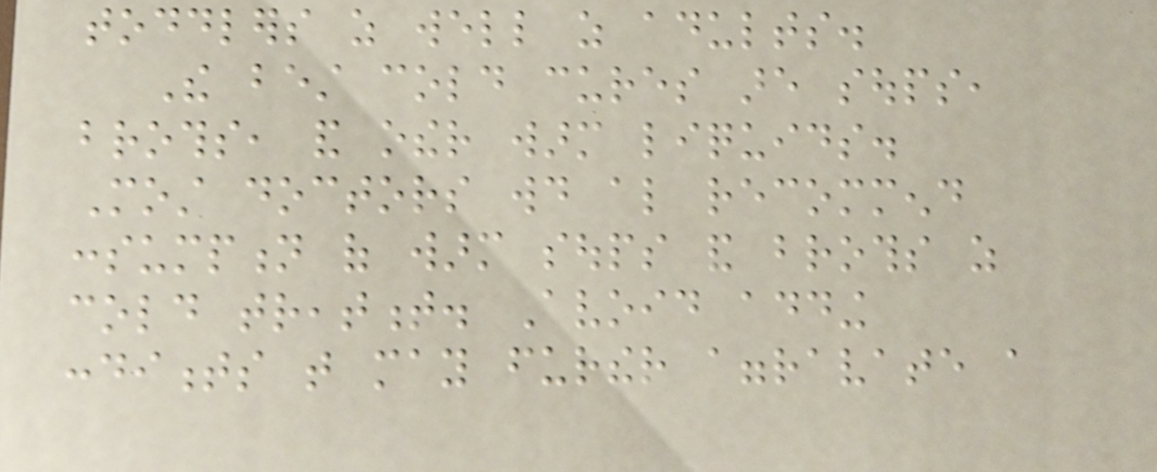toddlers as well as adults.
The best cold cures are soups,
broths, and other warm liquids.
Most doctors would also recommend
consumption of warm soups and broths as
cold treatment. Avoid adding
condiments that may further aggravate a
